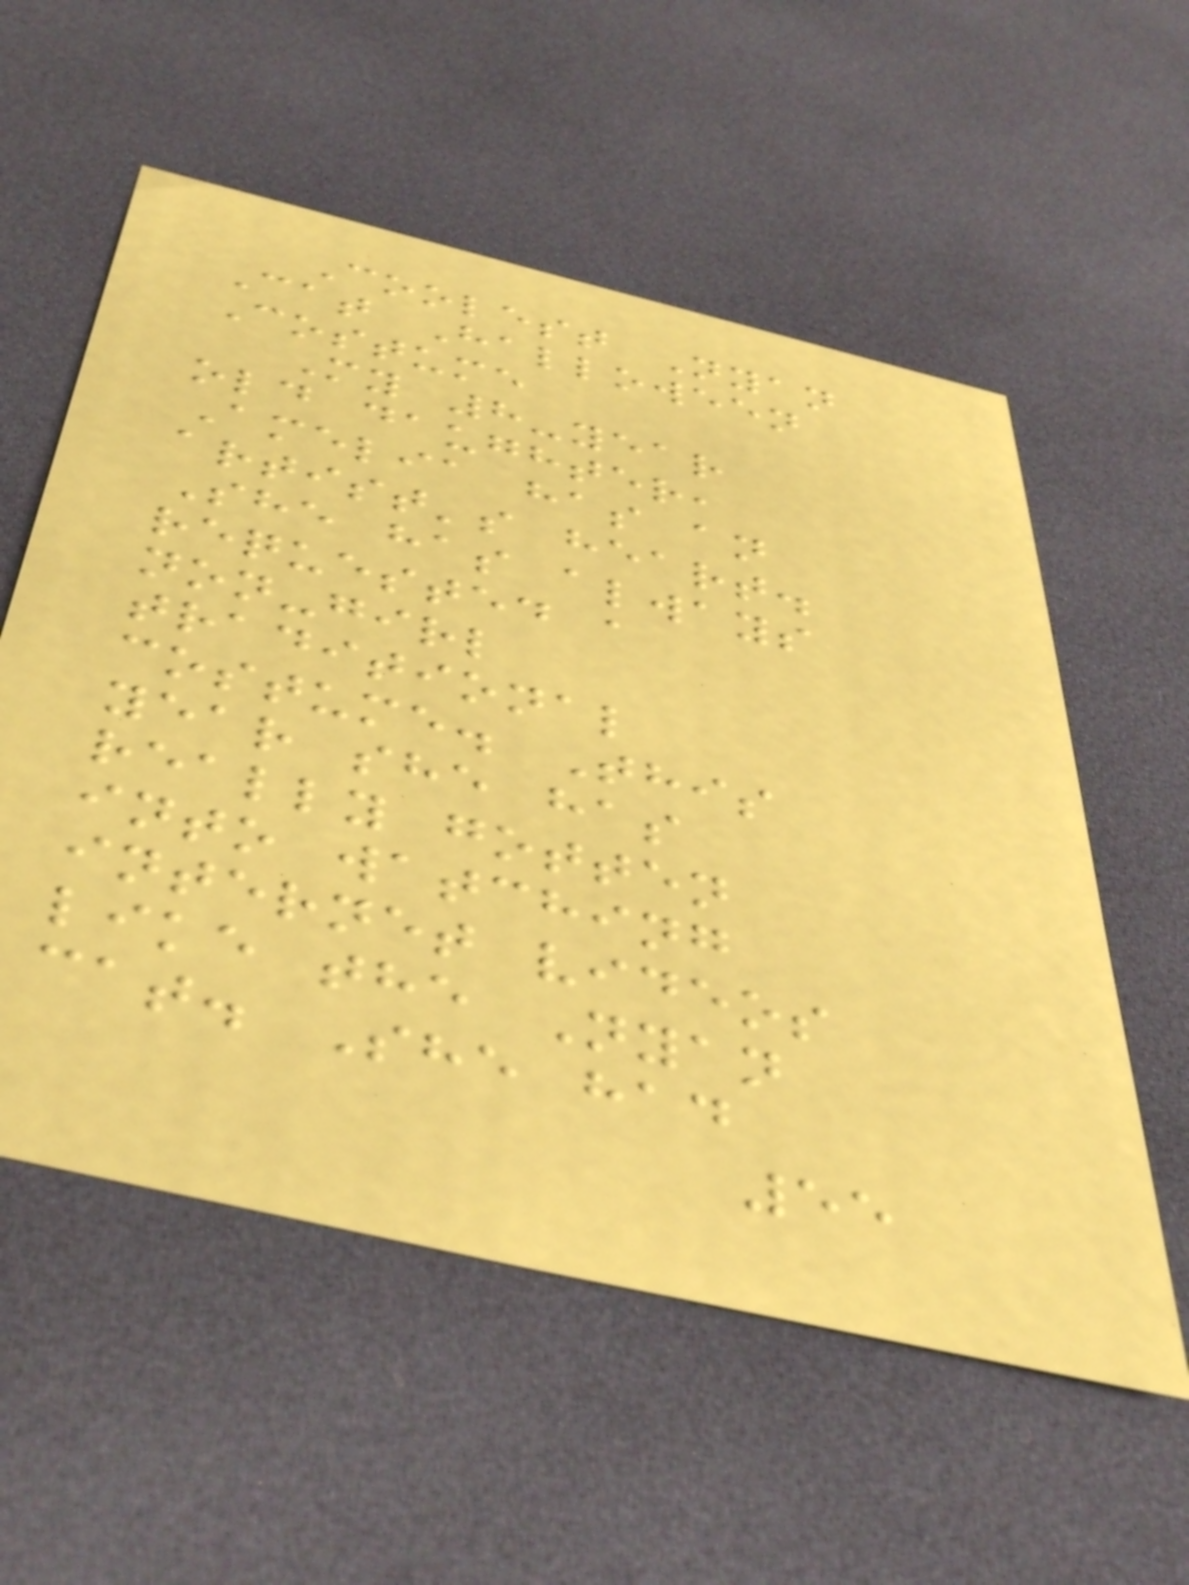Coolest Nyan
Cat Halloween
Costume
My 8-year
old daughter,
Amelia has an
artist's heart.
She has always
requested a
non-girl
traditional
costume. This
year she has
really gotten
into watching
internet videos
like the Nyan
cat. She had
55
